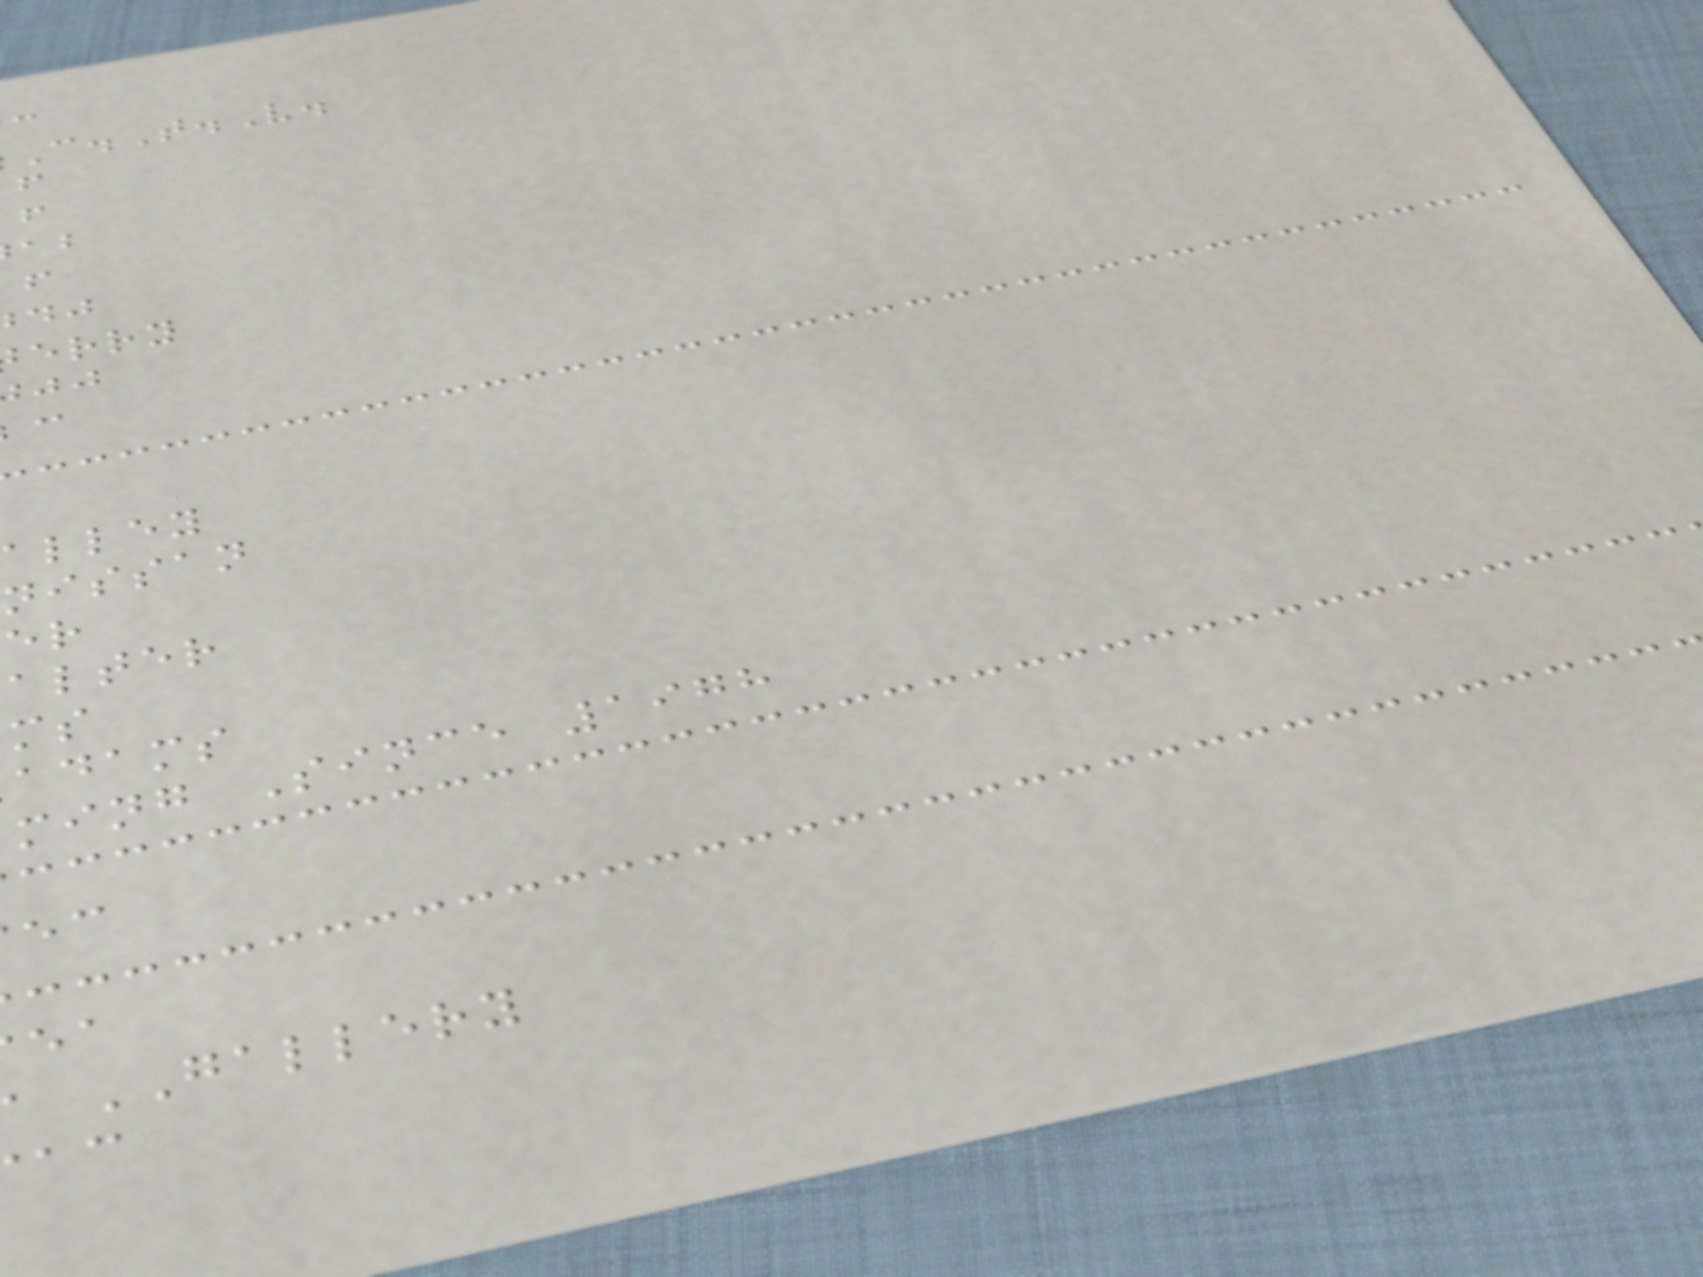C.T.V.
erry
alley
nissan
alter
adams
ming Since 1978
GALLERY
